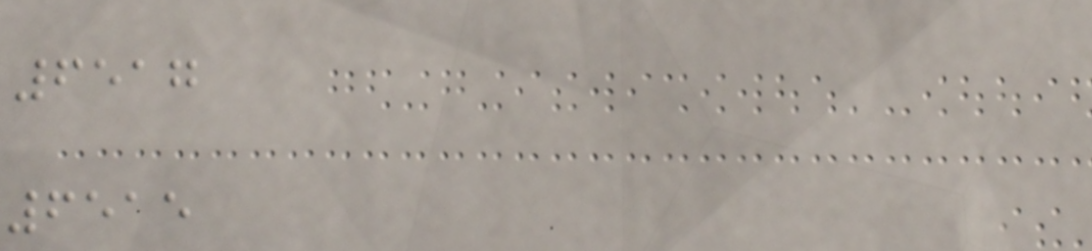6517
6515
